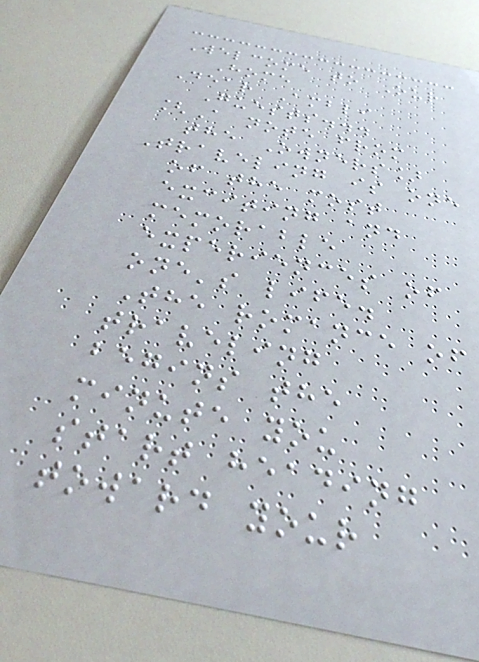Welcome to Our
Home
Dear Ambli
Guests...
[A note from
the Owners]
Traveling is one
of the most
exciting and
memorable
experiences of
one's life.
The romance of
traveling
begins the
minute you
start heading
toward your
